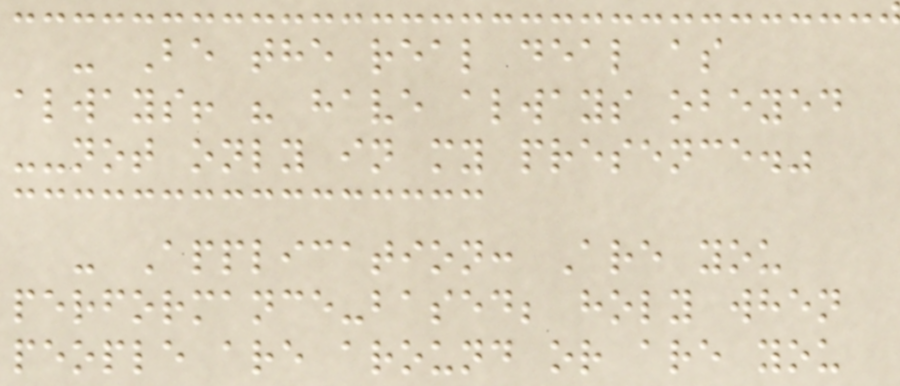- Be the real deal as
always! " have always obeyed
--not only in my presence."
- Application: Are you
performance-based; holy when
people are around or are you
